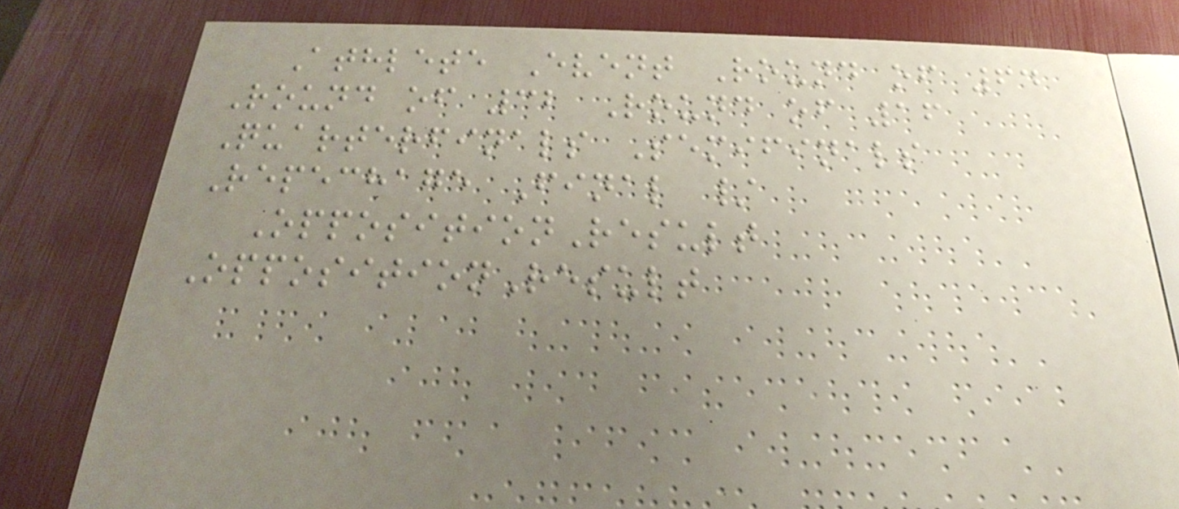Athlete Event Round of 64
Round of 32 Round of 16
Quarterfinals Semifinals
Repechage Final /
OppositionResult
OppositionResult
